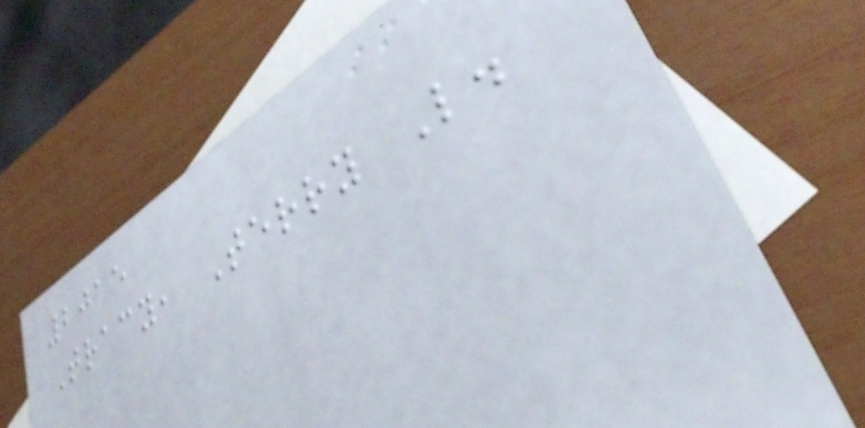2015
Tracy, Terry L.
